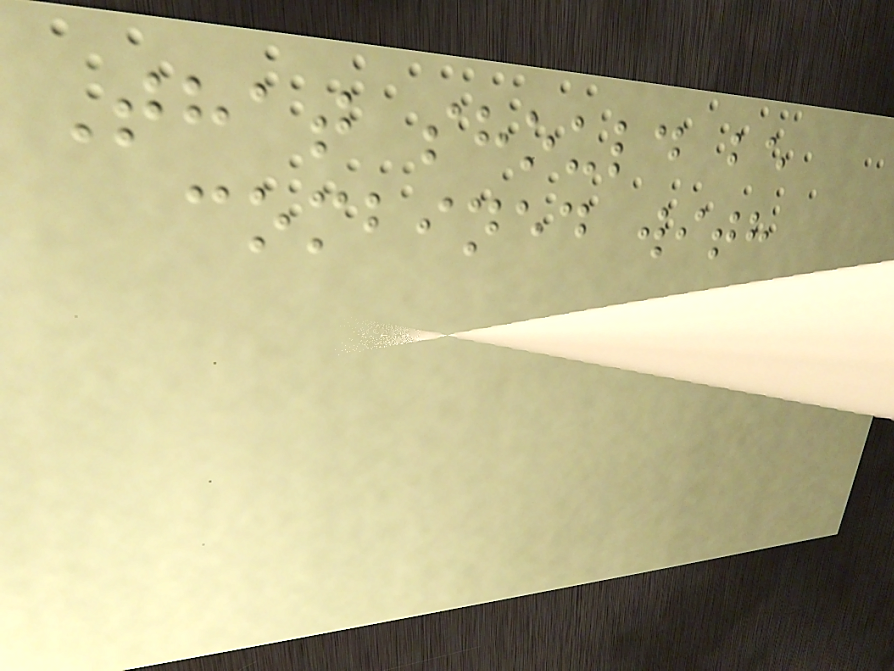That should be
combined with
